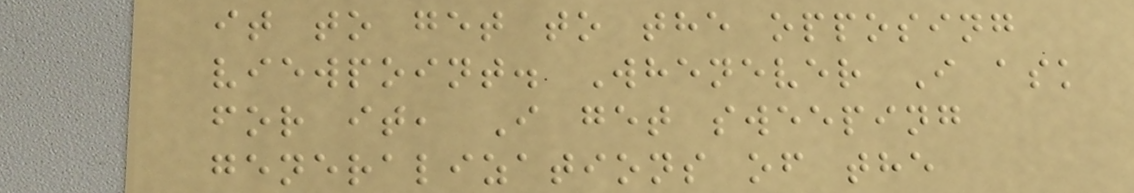it to get to the opposing
viewpoint. Whenever I ask
for it, I get sweeping
generalizations of the
